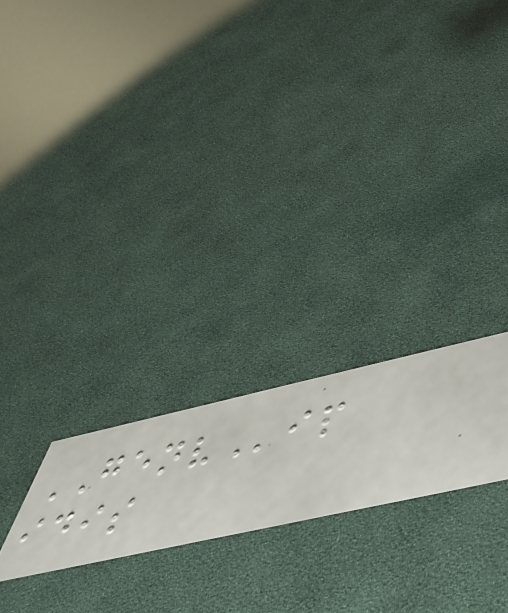GENVip
idis
